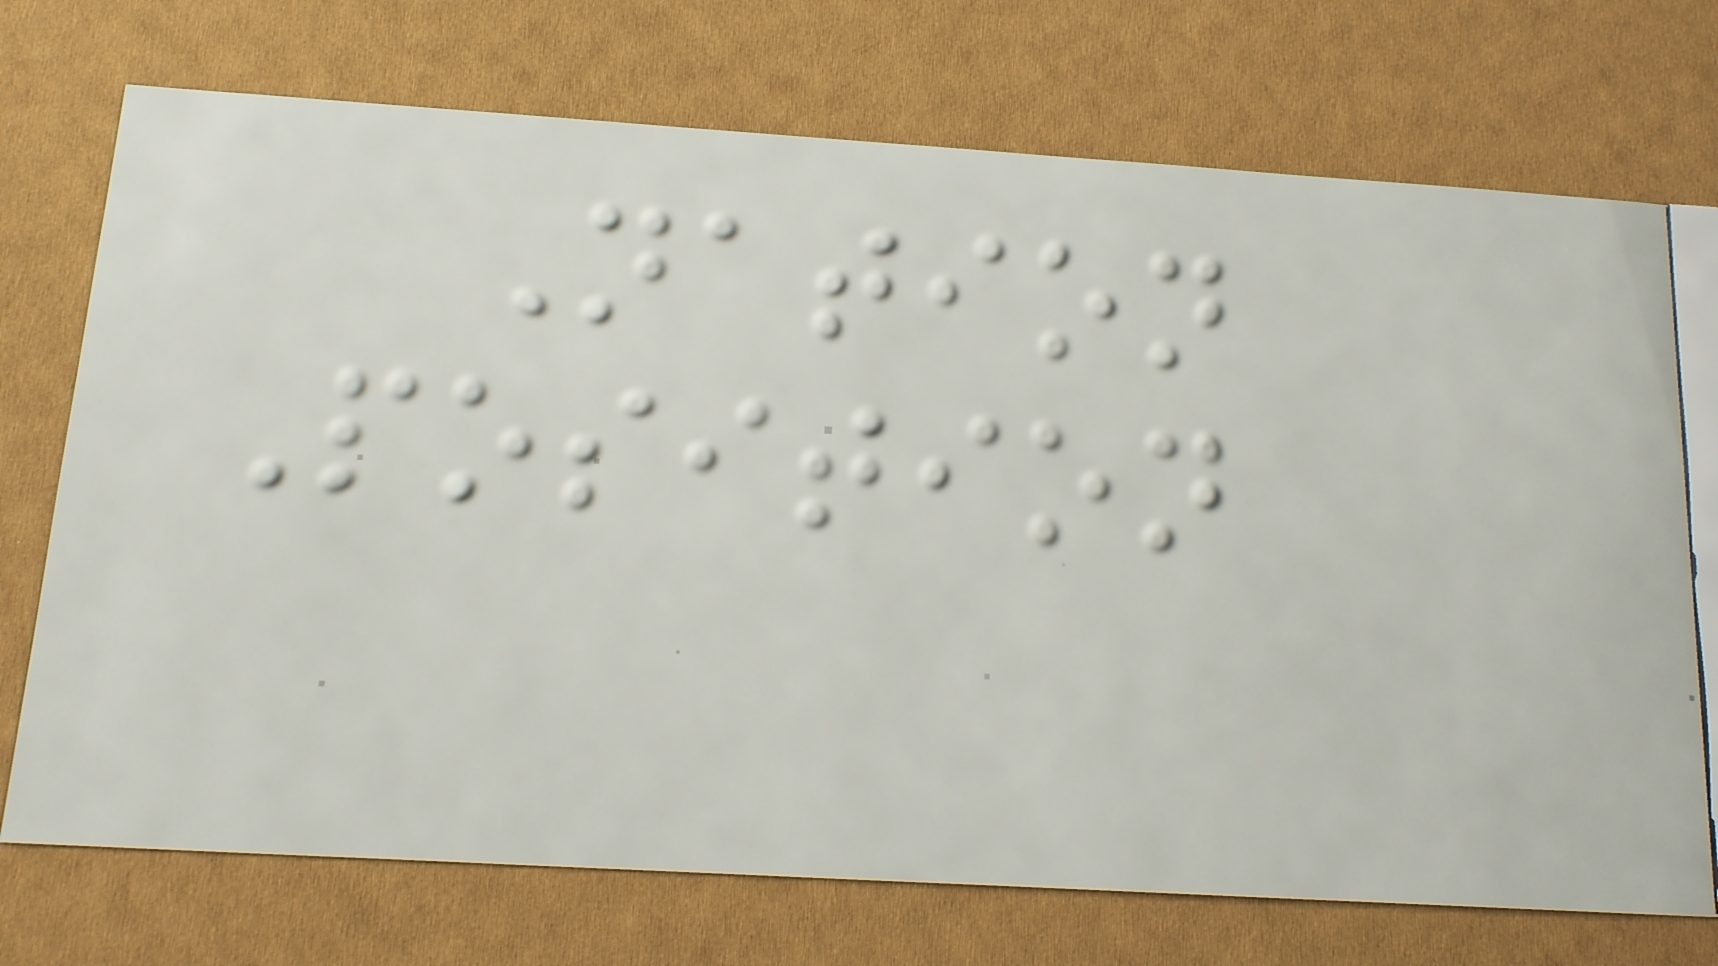Nation
Position
